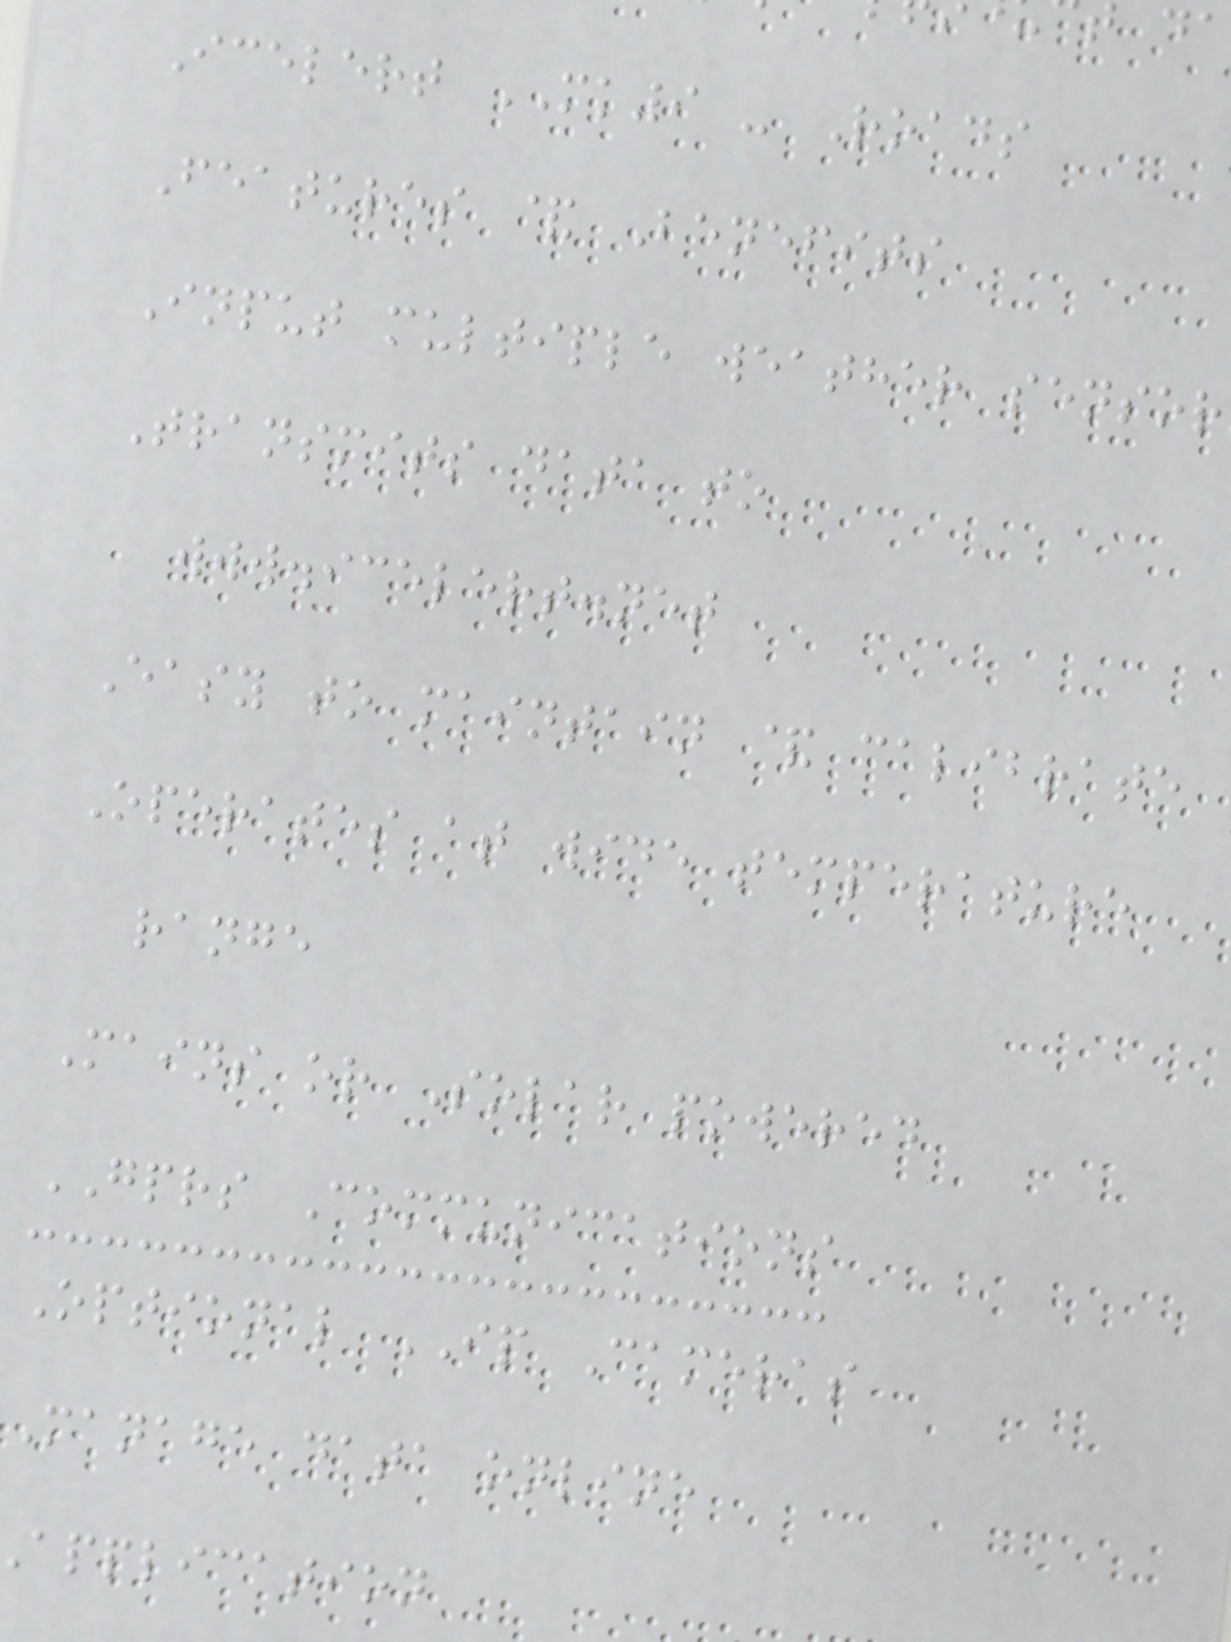Icelert MK9 - Roads
Features & Benefits
Input multiple weather sensor
Transmits data to
www.icelert.net
Easy to maintain & calibrate
Operates at wide temperature
range
Mains or Solar powered
GPRS Communications
Optional IP Cameras
Manage data online
application
